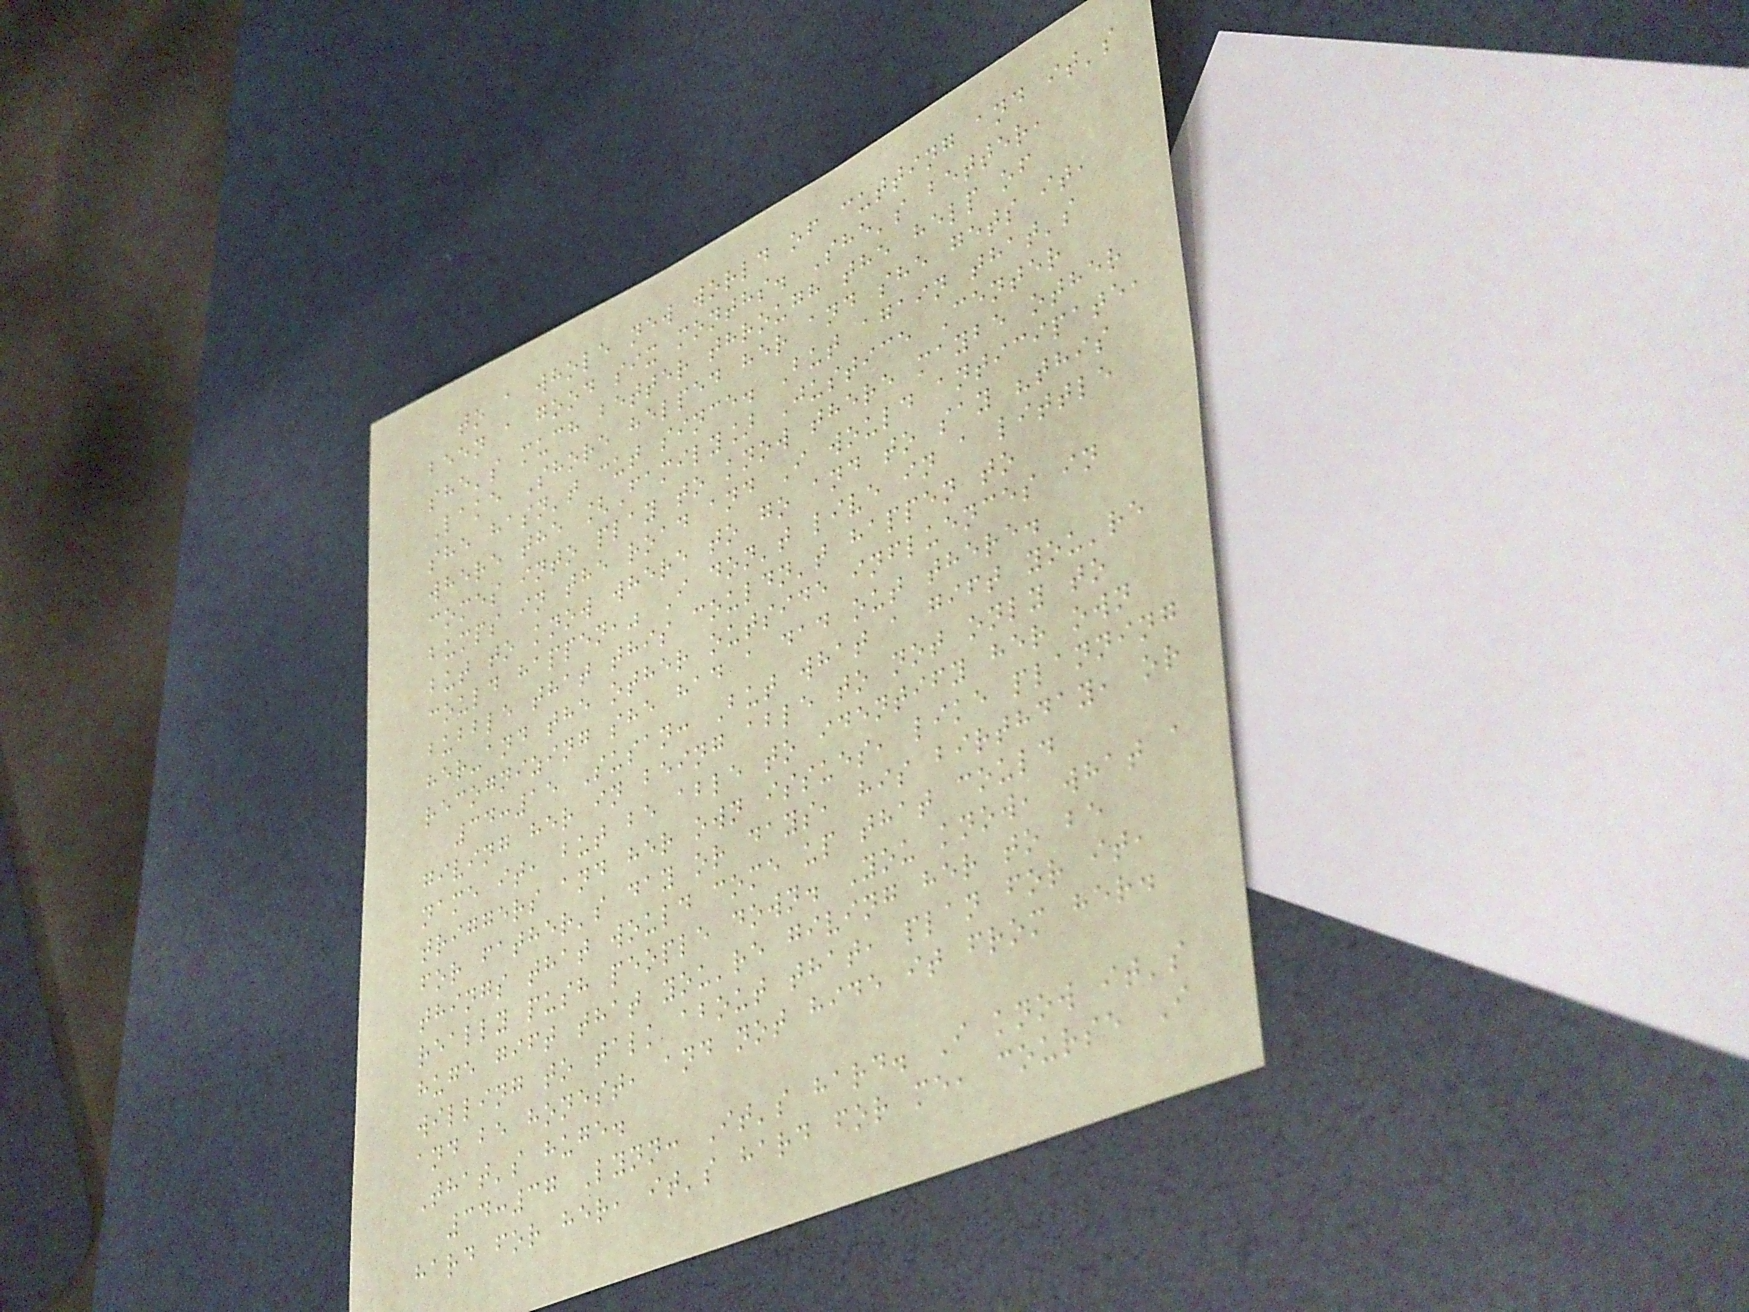to a whole new world of cutting and it's
been a good six months. She's better,
she's much better through the help of
Lake Shore helped her and she gets it,
she hasn't cut since. But again that's
where the [Family] Justice Center
comes into play to know there maybe other
bumps in the road and I would anticipate,
but to know where to go and to say "this
could happen," I don't live in a little
bubble that this couldn't happen to
her-and the other outside influences in
recognizing she had a dad out there.
34:15 Susan: But what a gift you're
giving her in being able to not only to
name it, but be able to identify her own
triggers and her own issues, like planning
for father's day or days, his birthday, or
things that would come up that could
really push people down. You know, what a
huge gift that you're giving her to be
willing to talk about that, plan for it,
and be honest, and not hide it from her.
That's huge.
34:37 Lynn: It's hard. I know it's
hard for her, it's hard for me, course I
